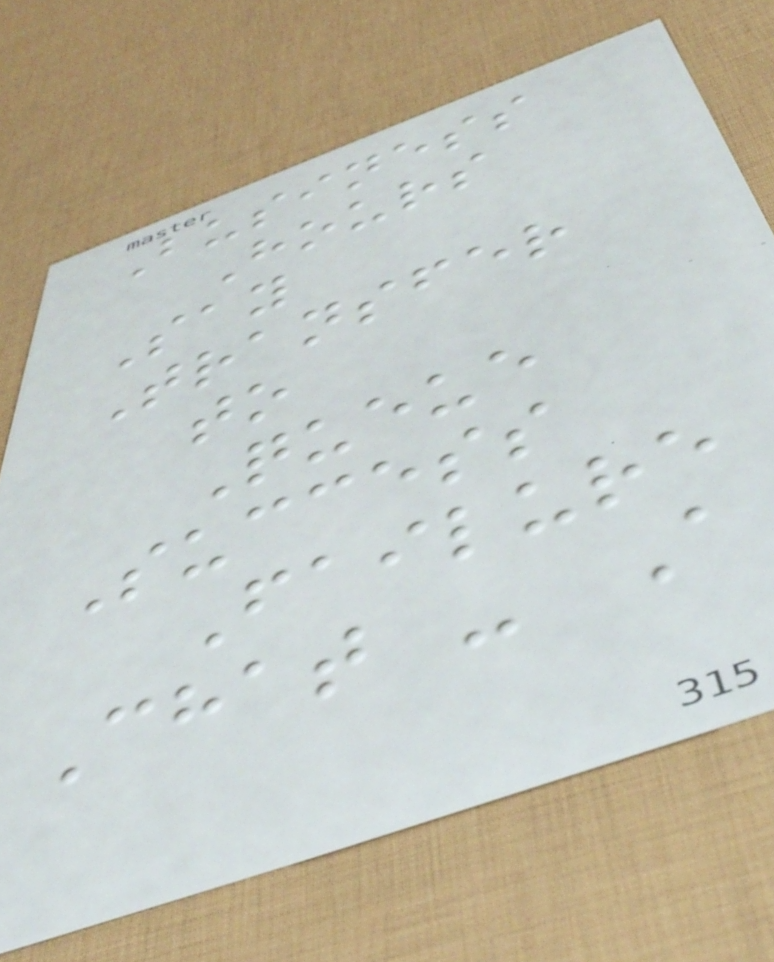Business
Hours
Say
Transfer
to
Queue
Success
Failure
Chat - A
